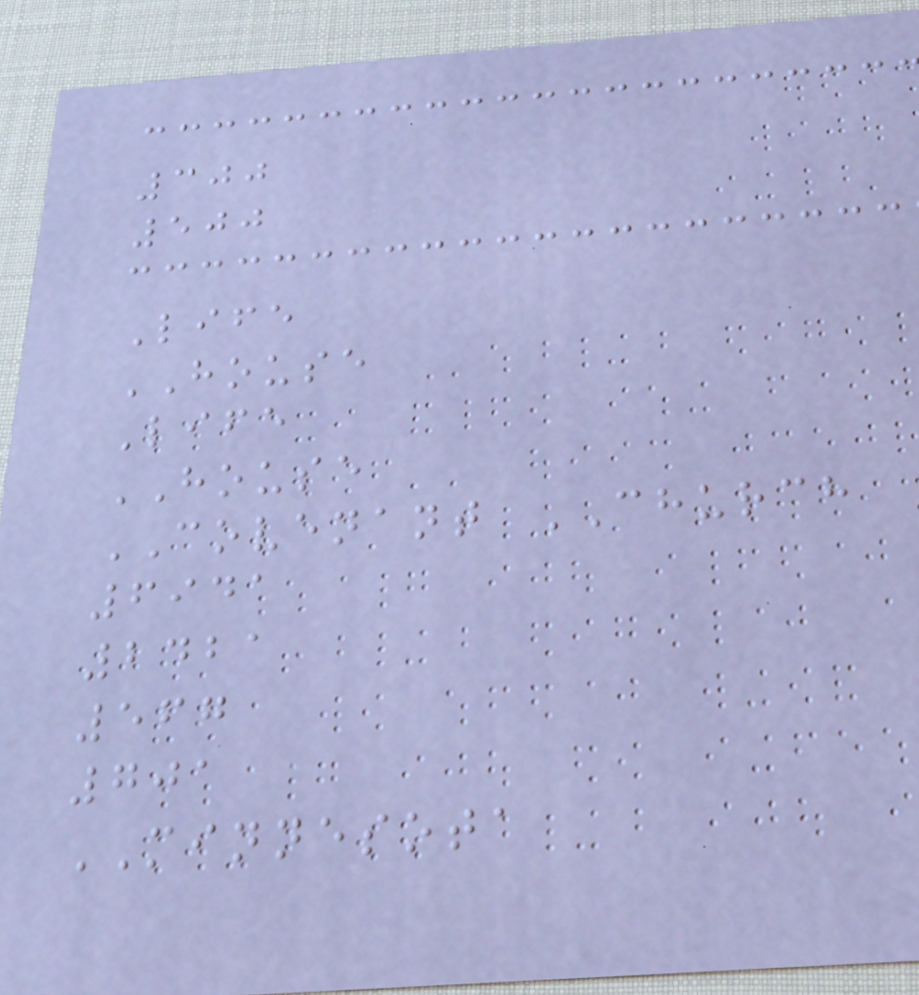300
500
Life
HOUSE
Life
HOUSE
COVENANT CHURCH
6941
2421
567
701
MINNESOTA
